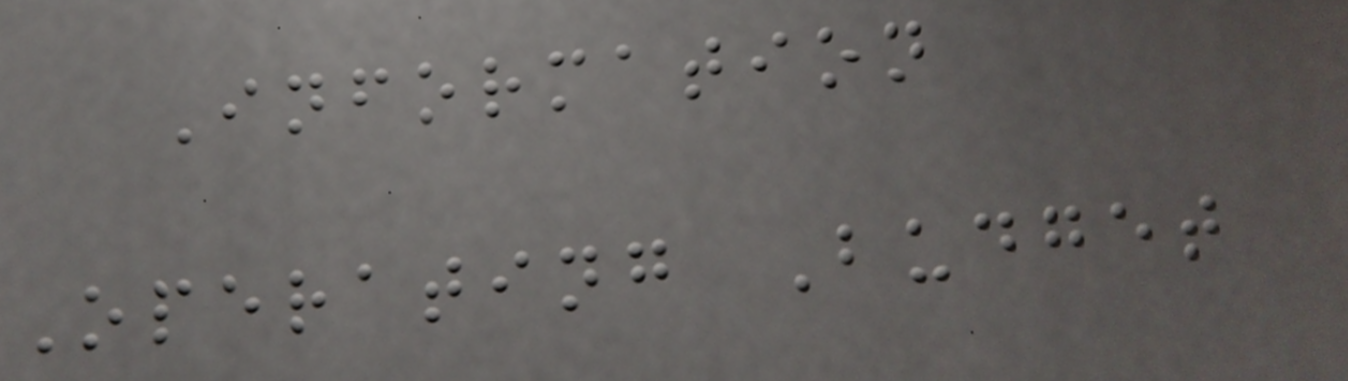Information
Operating Budget
